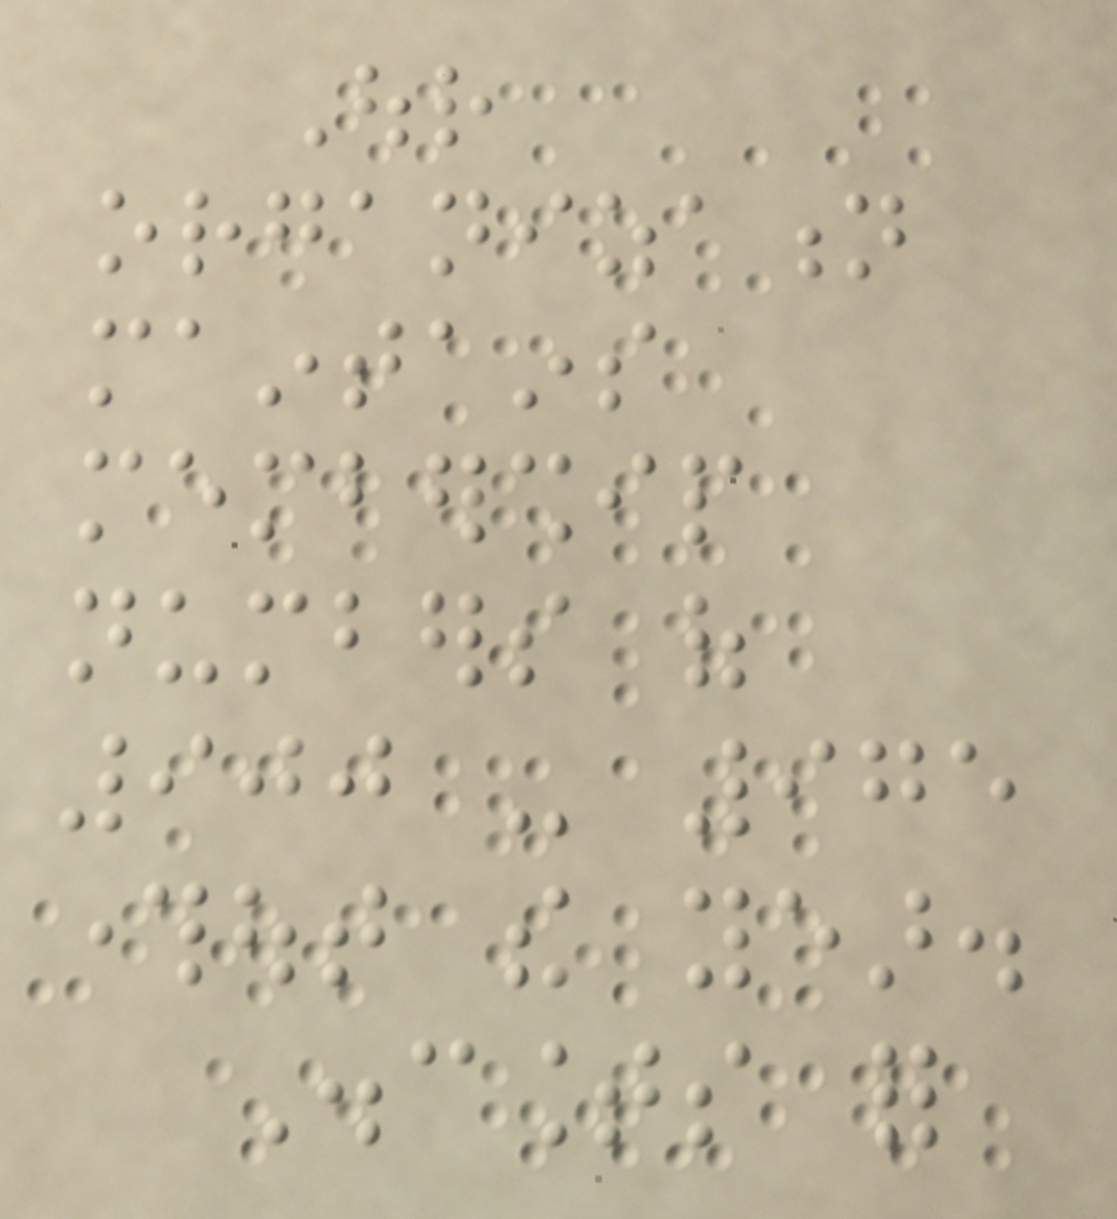Our
organization
maintains
membership
numbers of
900 - 975
throughout the year.
Discounts for
